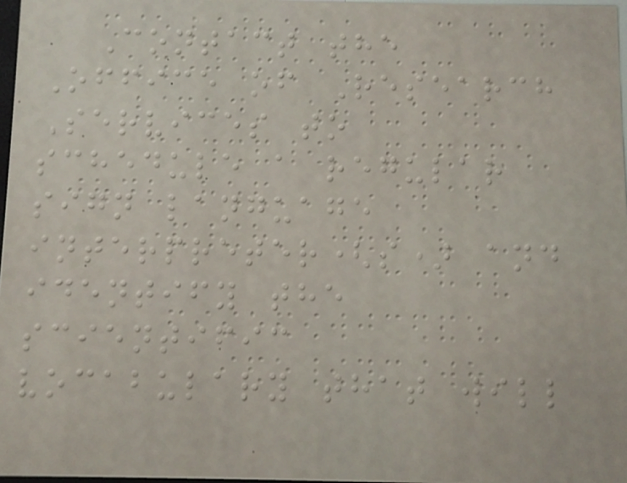Contact the
Office of Research
Services to
schedule a regular
sign language
interpreter(s) and
identify the
scientific
vocabulary that will
